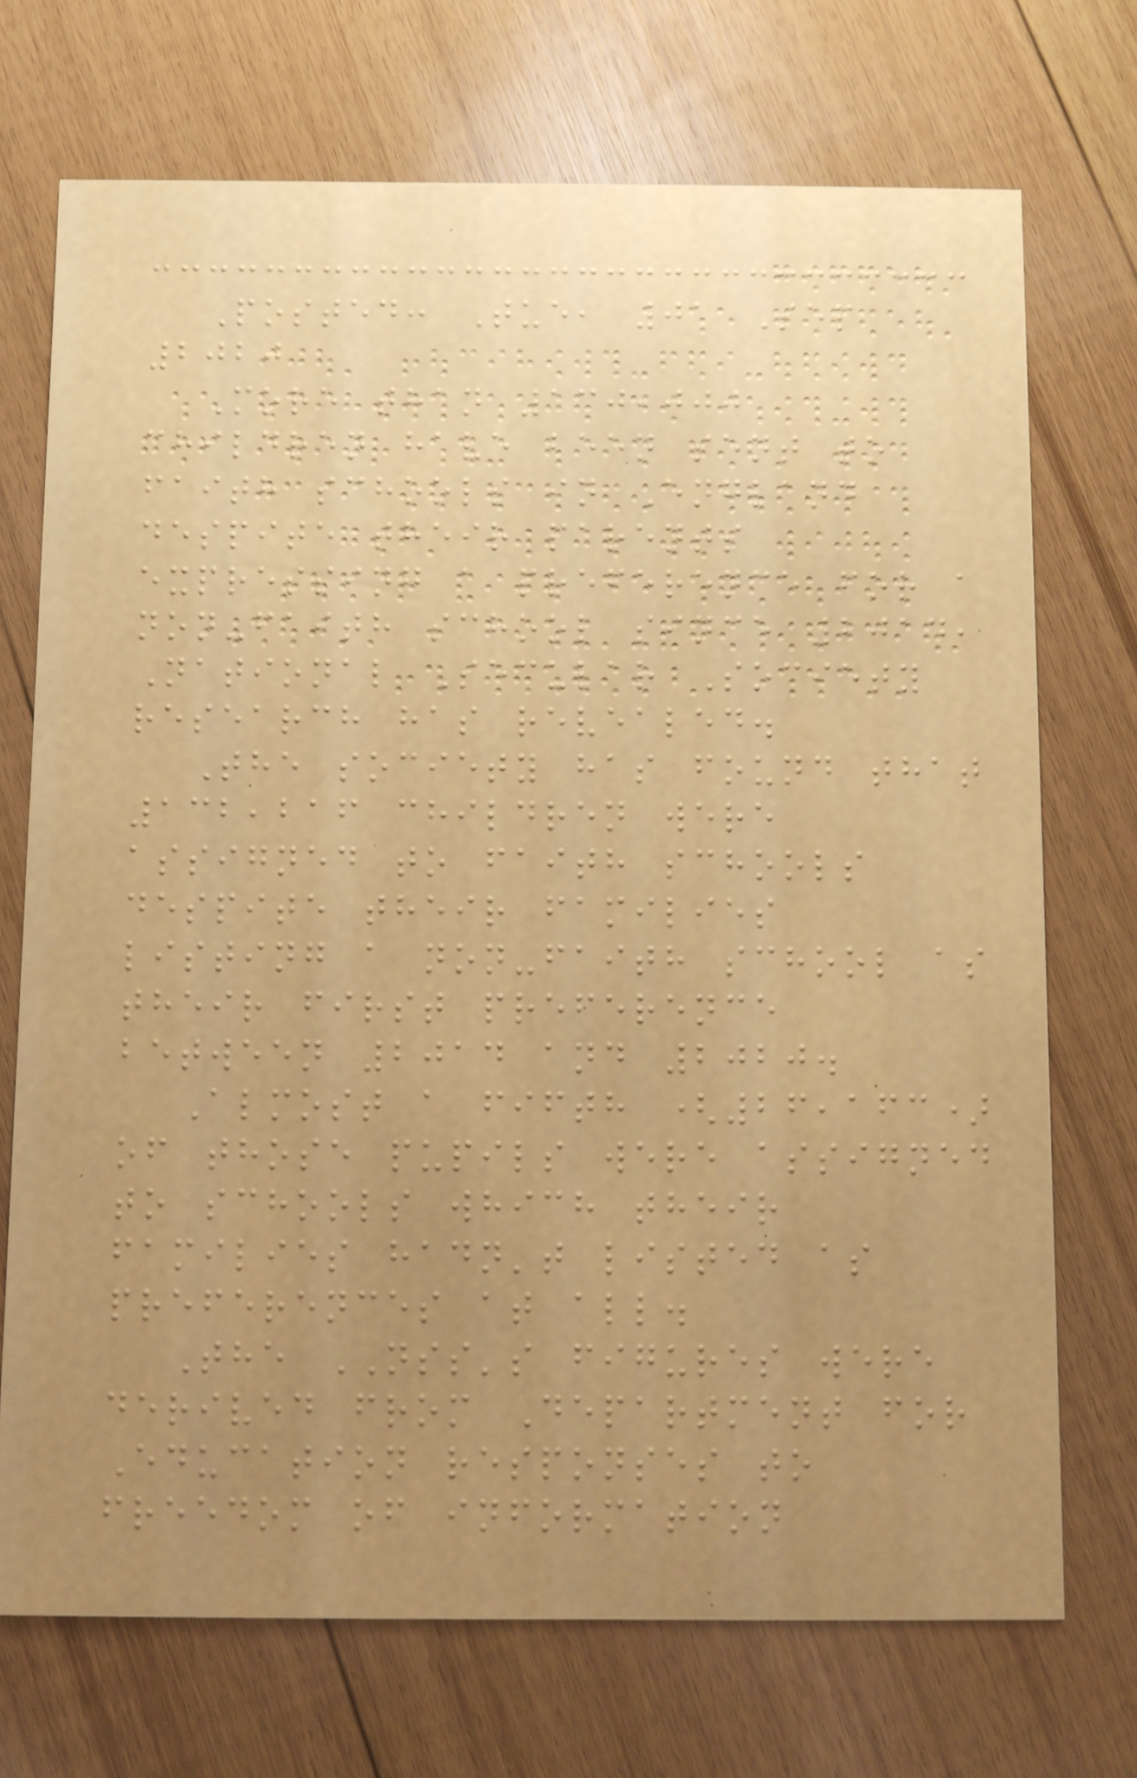Posted: Tue, 01 Sep
2020
More than 130,000
children have been sent to
faith schools in England
despite their parents
expressing a preference for a
non-faith school since 2014,
National Secular Society
research has revealed.
The society has found that
132,216 children were
assigned to faith schools
despite their families
listing a non-faith school as
their first preference
between 2014 and 2020.
Almost a fifth (26,163)
of those pupils were assigned
to schools which their
families hadn't listed as
preferences at all.
The NSS's figures were
derived from Department for
Education responses to
freedom of information
